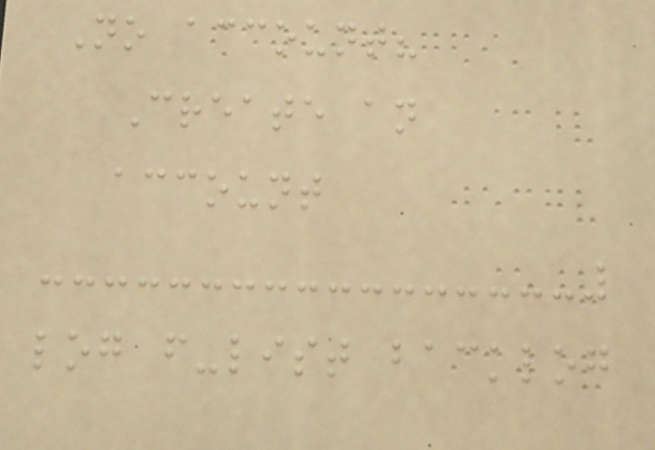No account?
Create an
account
log f-list backlog
